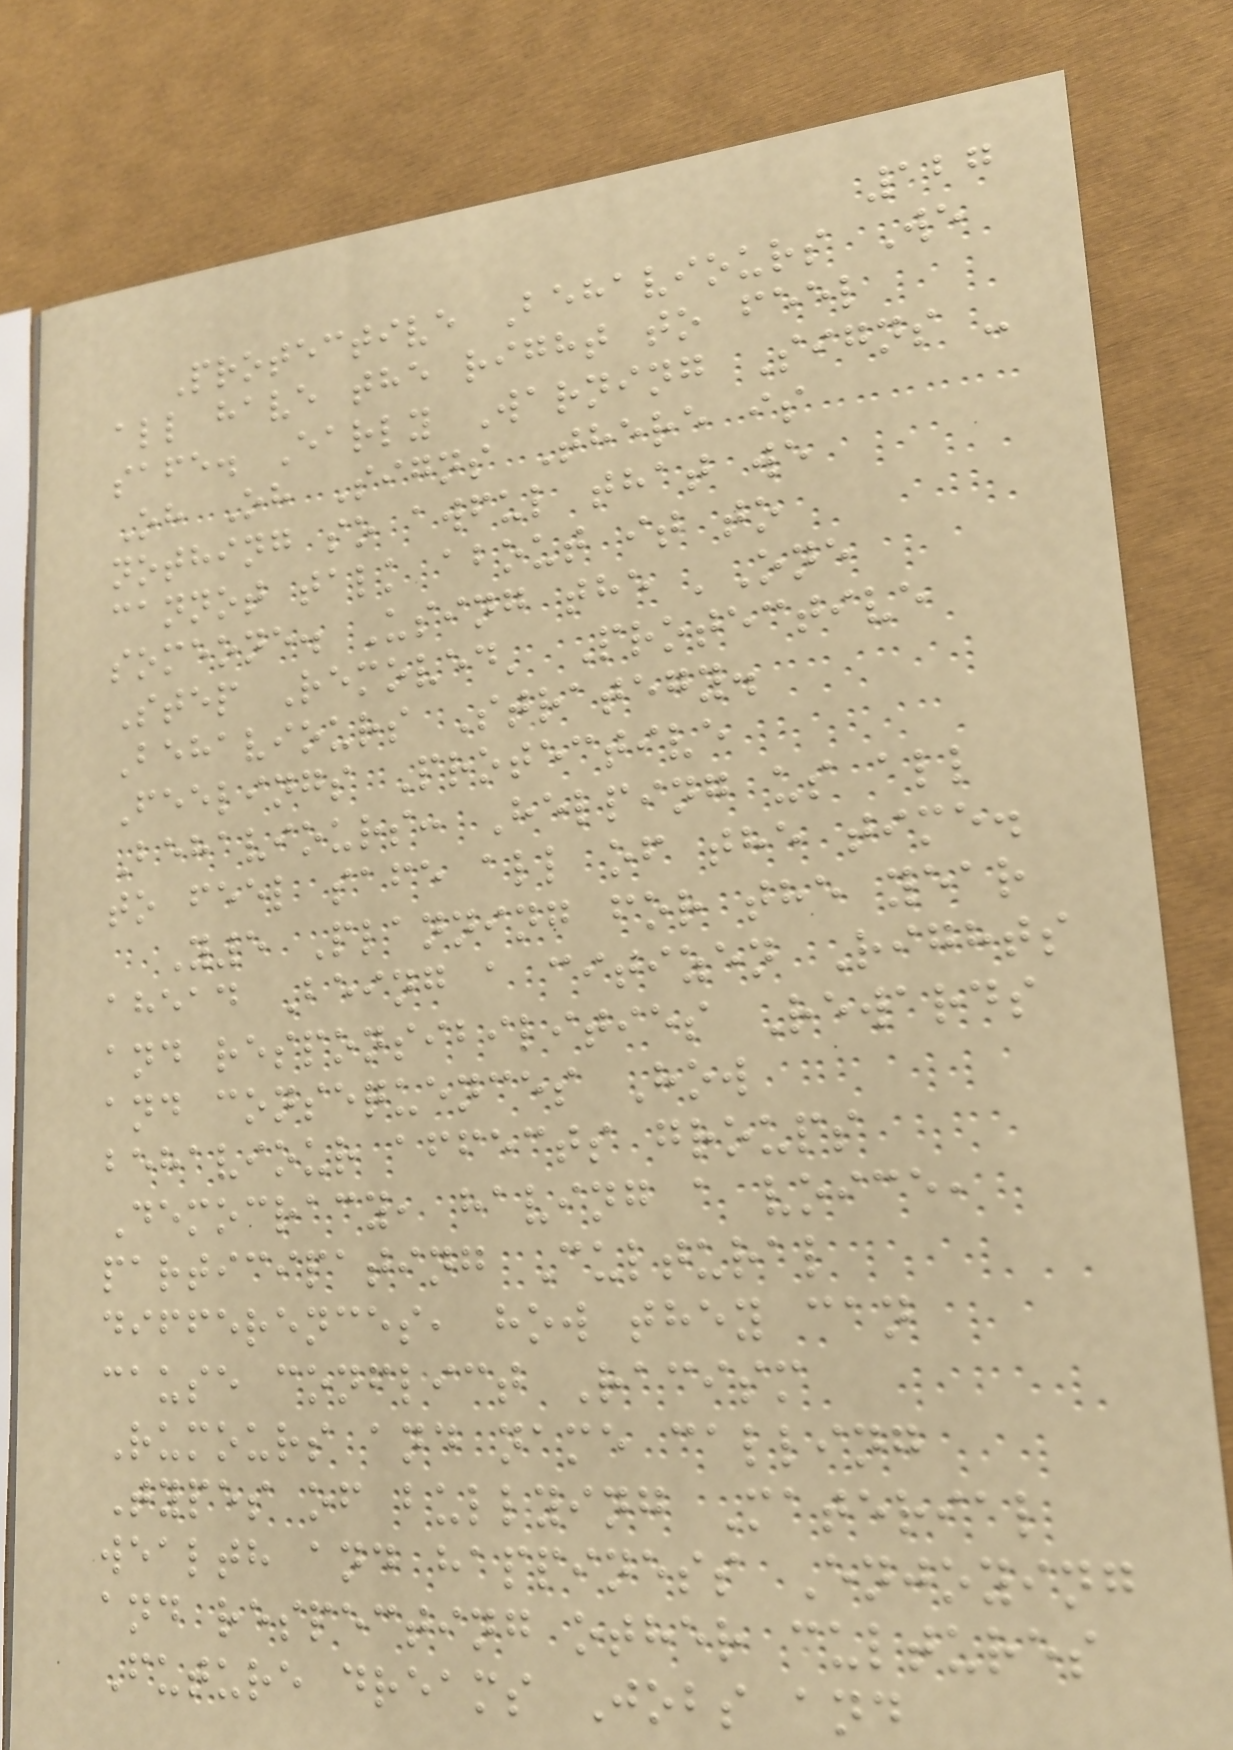127
Protective Behaviours We
all have the right to feel
safe. Early Warning Signs -
Oh Oh Signs There is
nothing so awful that we
cannot talk about it to
someone. Using the 'One
Step Removed' Protective
Behaviours Strategy.
Feelings Protective
Behaviours: Helping us all
to feel safe all of the time.
Y5 Planning for the year
ahead Being a citizen Rights
and responsibilities Rewards
and consequences How
behaviour affects groups
Democracy, having a voice,
participating Cultural
differences, how they can
cause conflict Racism
Rumours and name calling
Types of bullying Material
wealth and happiness Enjoying
and respecting other cultures
Future dreams Jobs and
